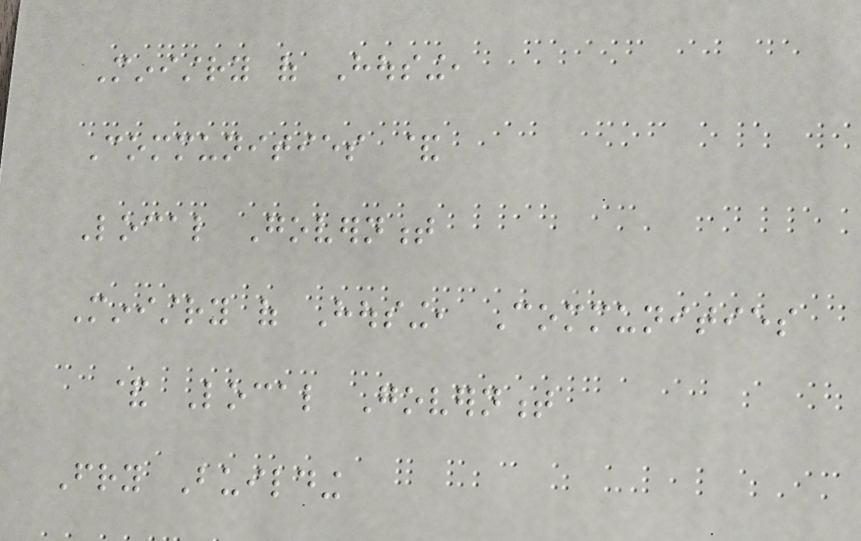Ministry of Housing,
Communities &
Local Government
Ministry of Housing, Communities
& Local Government
Fry Building
